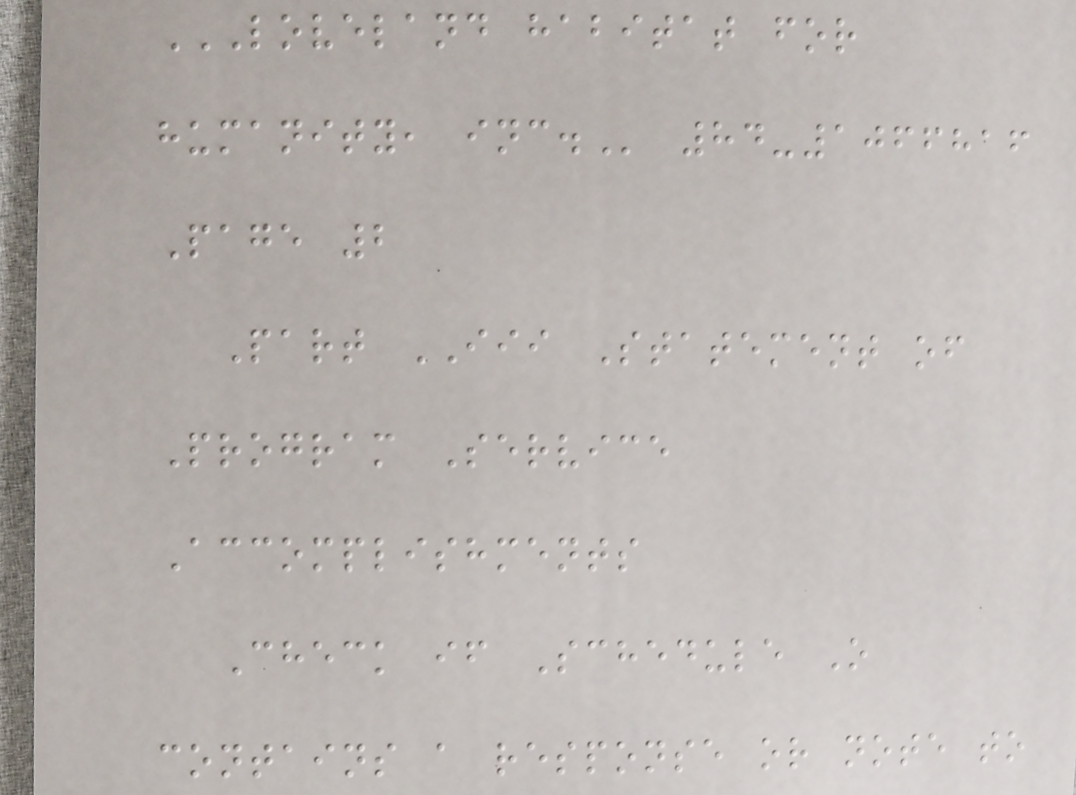LOVELAND HABITAT FOR
HUMANITY, INC. 84-1066816
Page 2
Part III Statement of
Program Service
Accomplishments
Check if Schedule O
contains a response or note to
